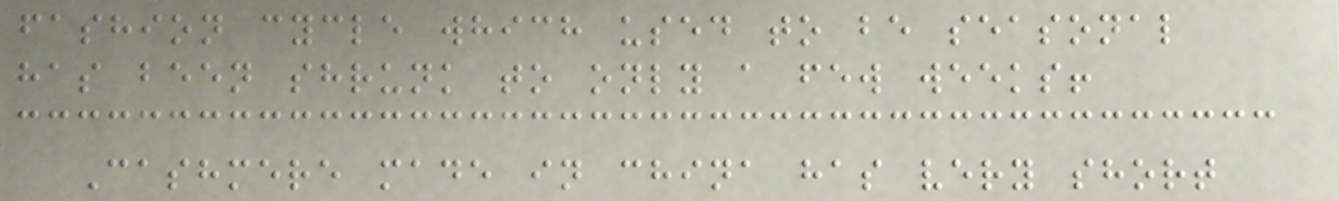fashion cycle which used to be seasonal
has been shrunk to only a few weeks!
Cashmere made in china has very short
